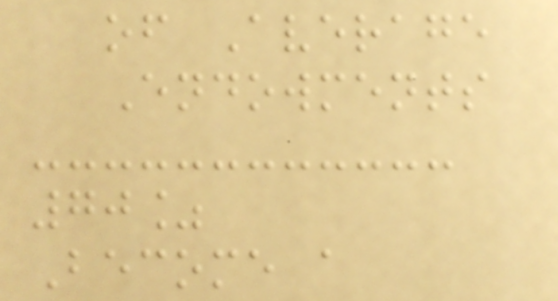of Average
Endowments
70%
Become a
